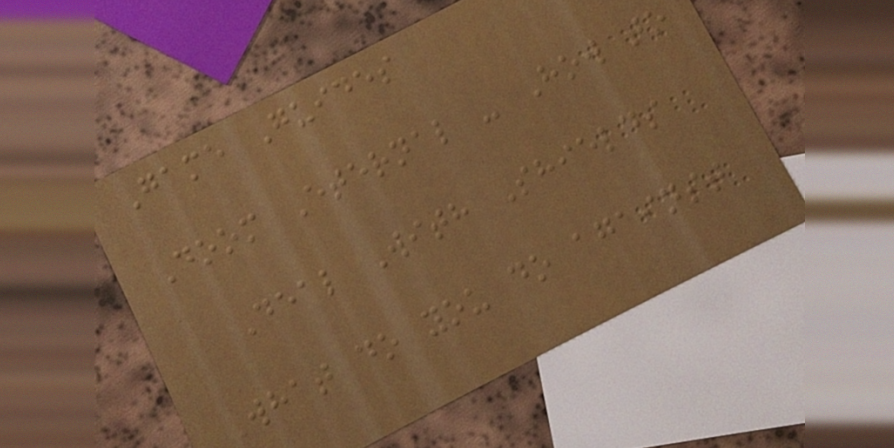Game Guides
Doom Eternal - How to
Deal With Shields
What do you do against
